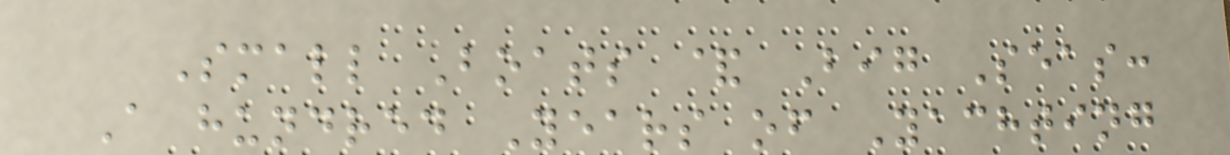Small Boats & Big Seas:
A hundred Years of Yachting
